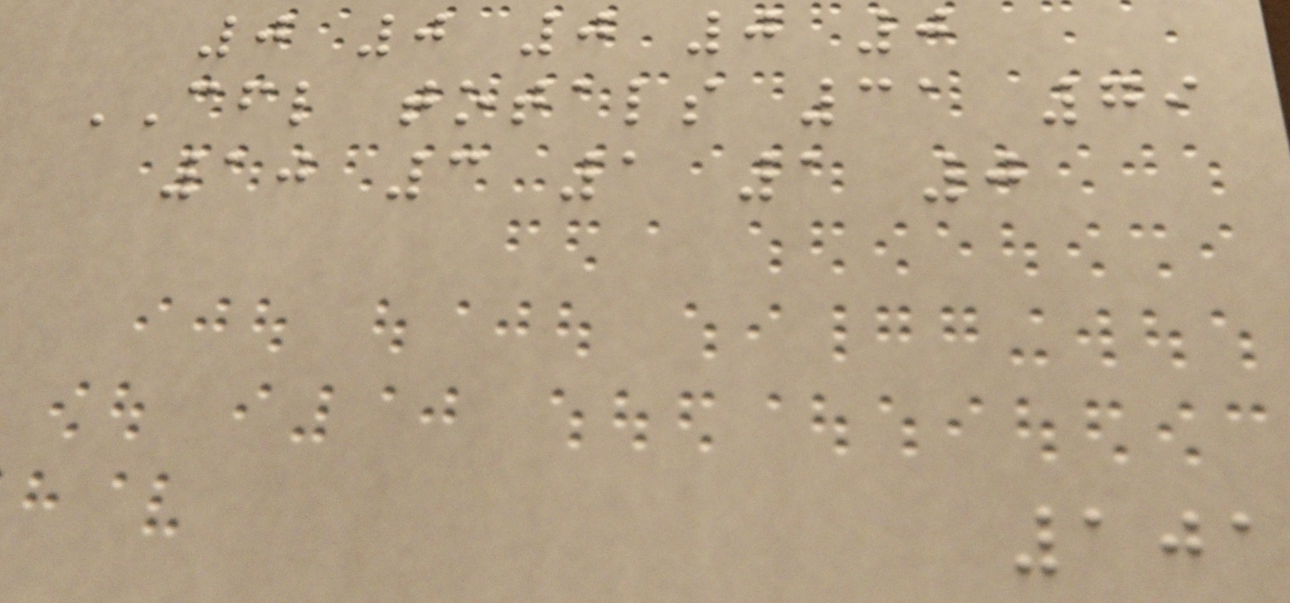0 0 0 0 0
CFL totals 31 79
10 3 1 1 0
101
